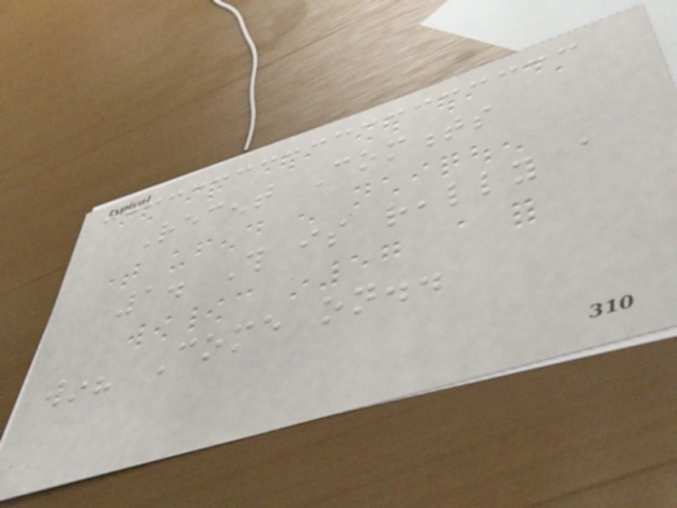Recent Comments
1. This is really a
win? Come on..
